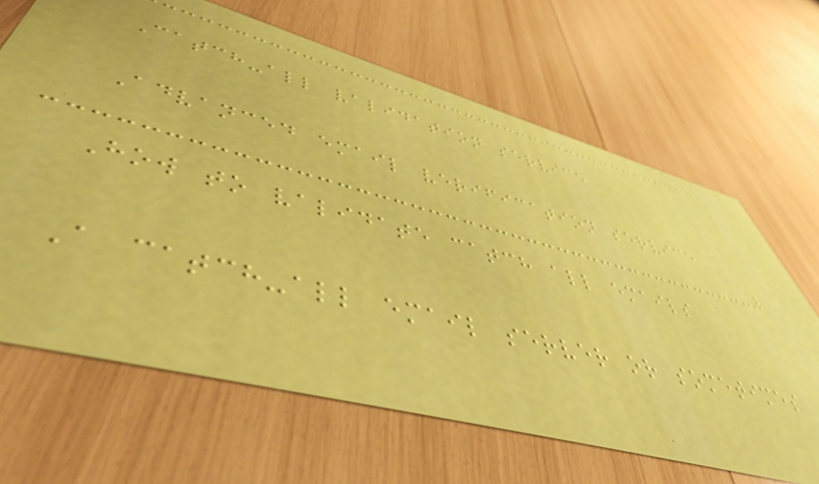Catch-all validation service
Advanced email verification service
How to validate catch all emails
A catch-all email server or sometimes
